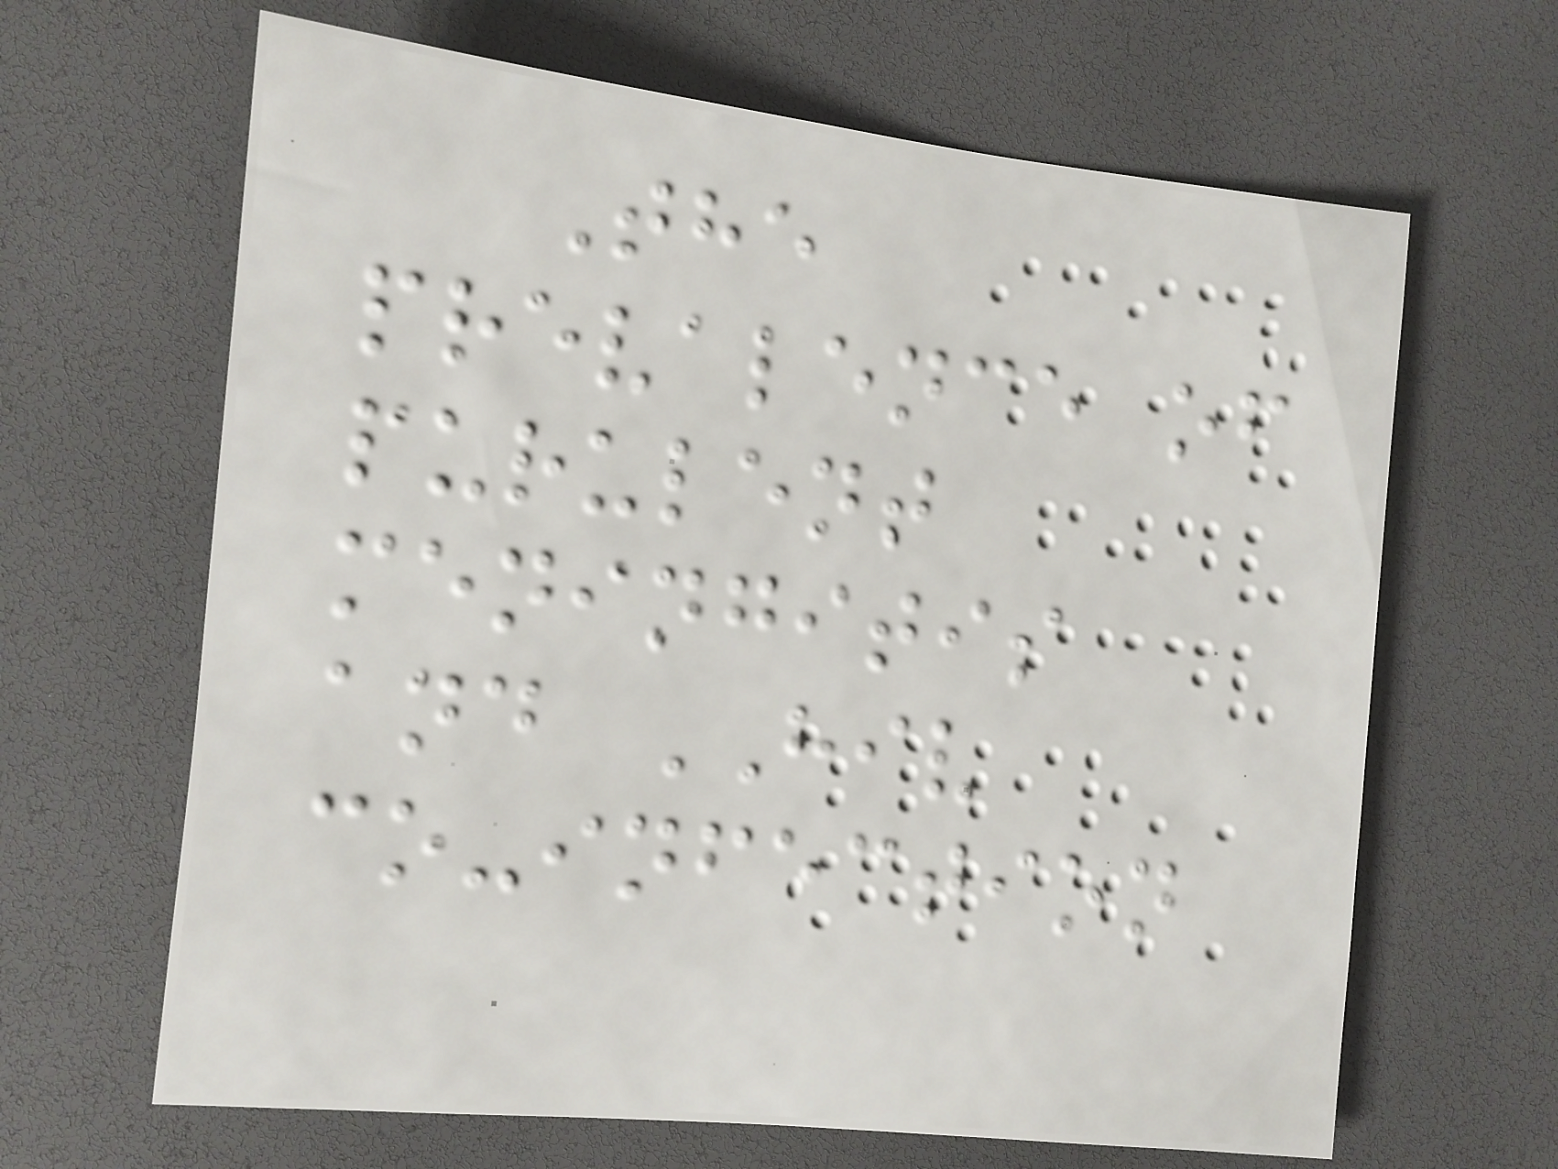The
prevalence of
purulent
meningitis
and HIV
co-infection
